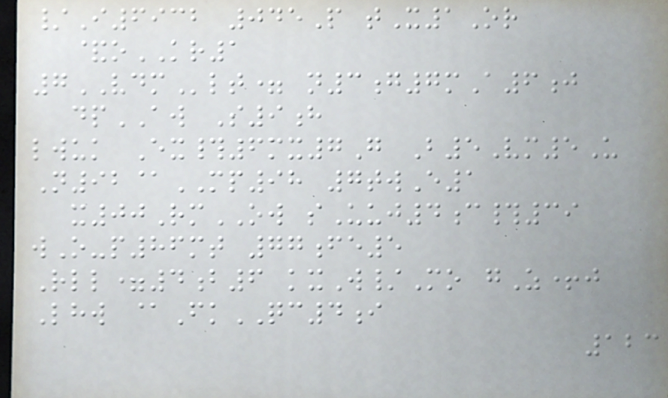/I6932 045P tX1Or
&oKR1
7VDMlt= n3g7mA6j
dpAW S9h
lwuk Ex#6mx7G B5Vm5U
N92@MP98 7twE1
x00RmOW sUuj4c#39
wO-p86mt 77fe5
Rll=4b6 kxW/Mo gZ+j
Lhw @FkQC4i
123
